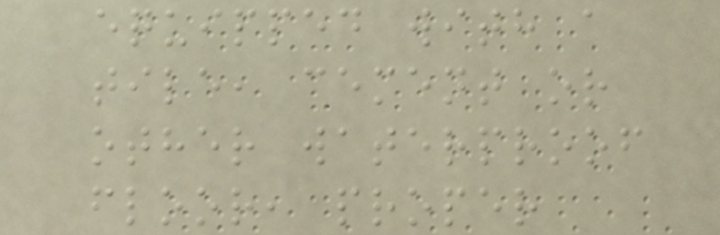equipped with a
tile, cement or
other waterproof
floor, proper
